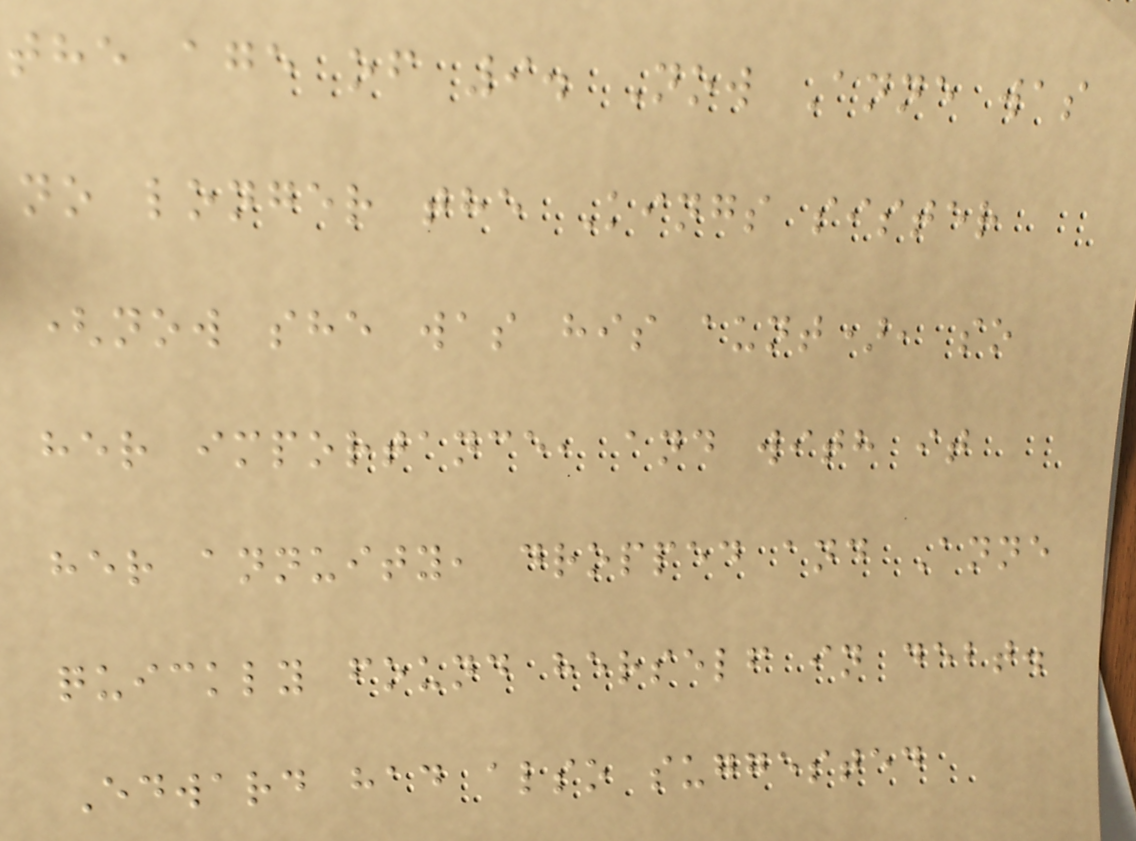the age of 9. Now Anne was
no longer the Kings sister
(now she was his aunt), so
her importance, and with it
her annuity, dropped and Anne
quickly found herself in debt.
Edward had also suggested
